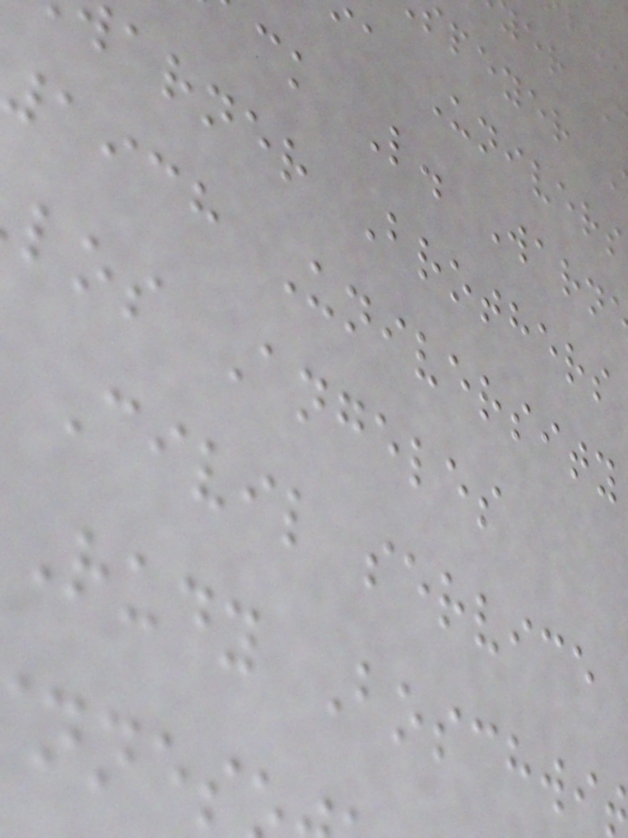a Univers
ck L. Warn
arner Brothers
aich University
los Angeles
Civil service
Rudy Boschwi
